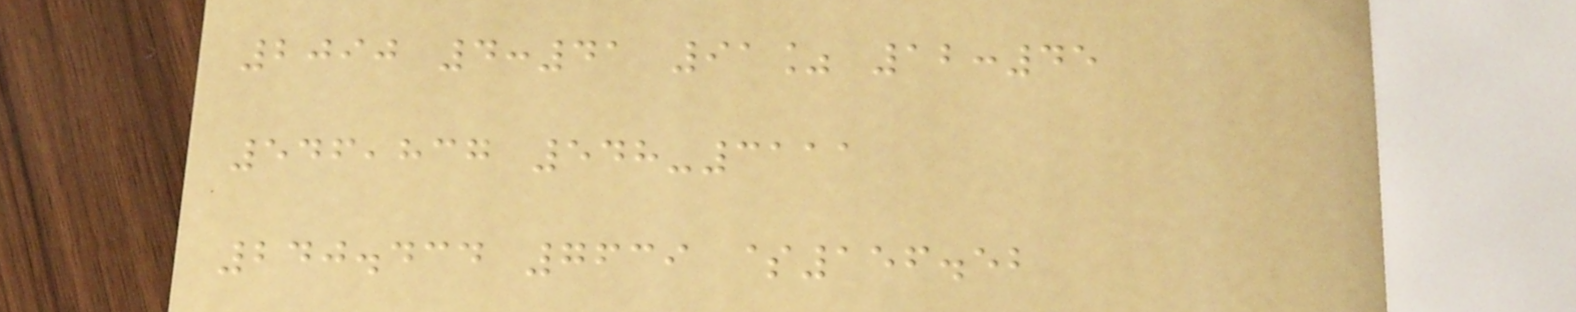2090 4:41 91% 12:45
546,837 548-3111
240.434 7639 $156.52
